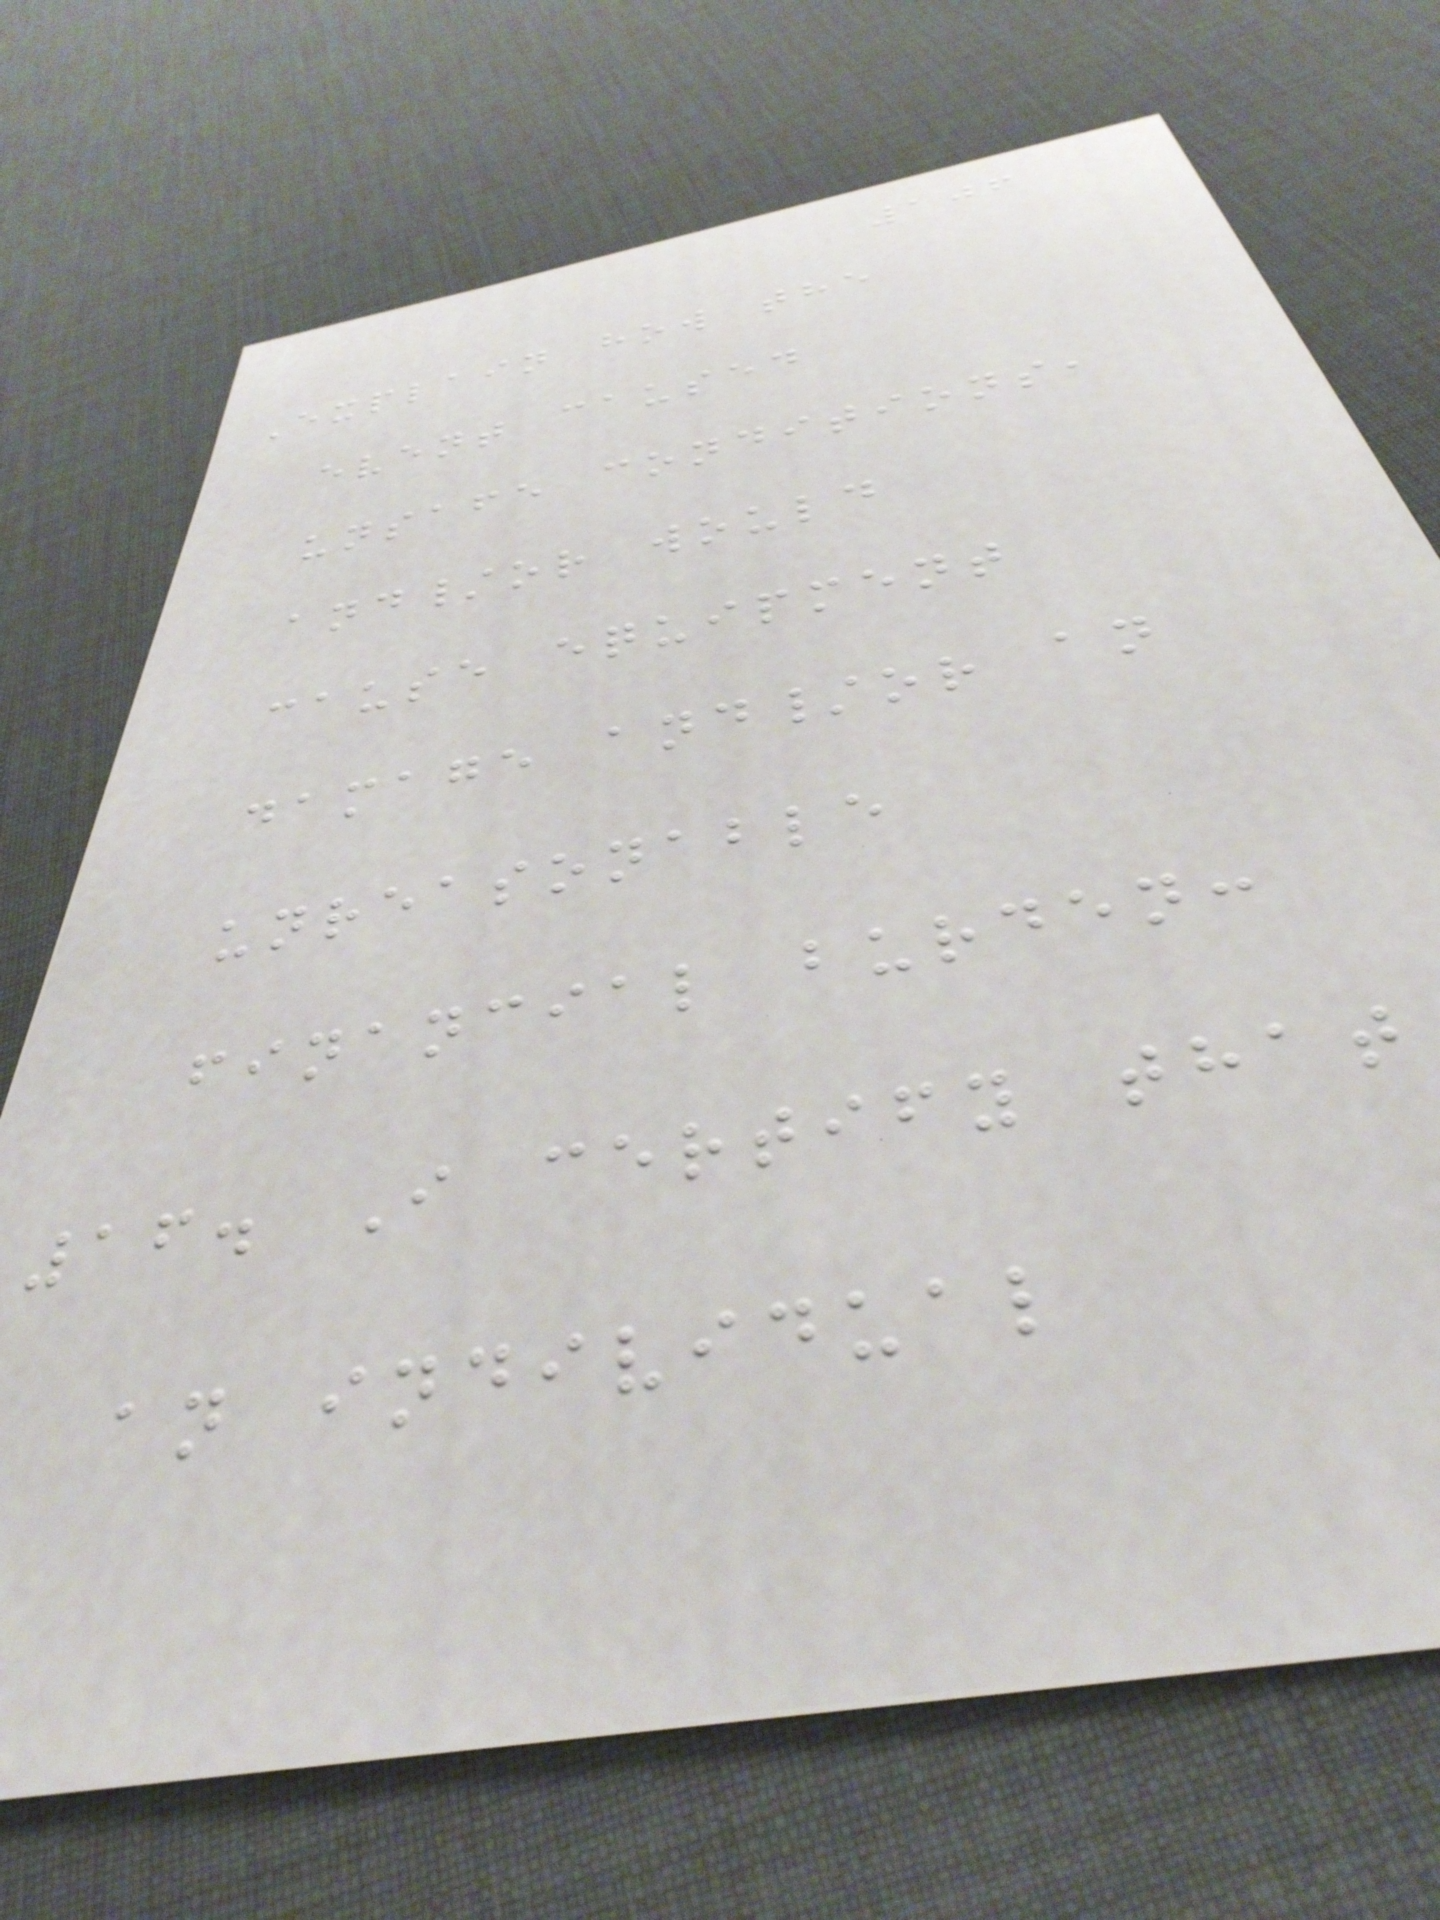106
Explain how the
event caused
unsafe conditions,
and/or would
cause equipment
damage and/or an
unreasonable
financial burden:
16. I certify that
an individual
